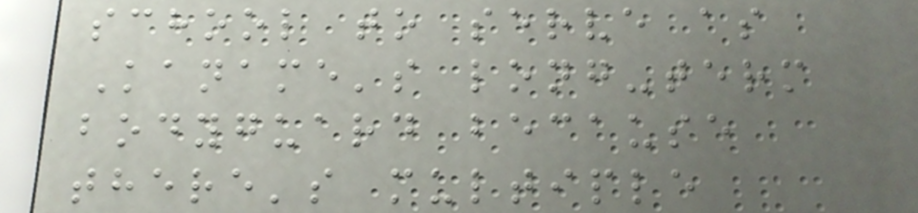school to serve as
Kaname's long-term
bodyguard because
there's multiple
